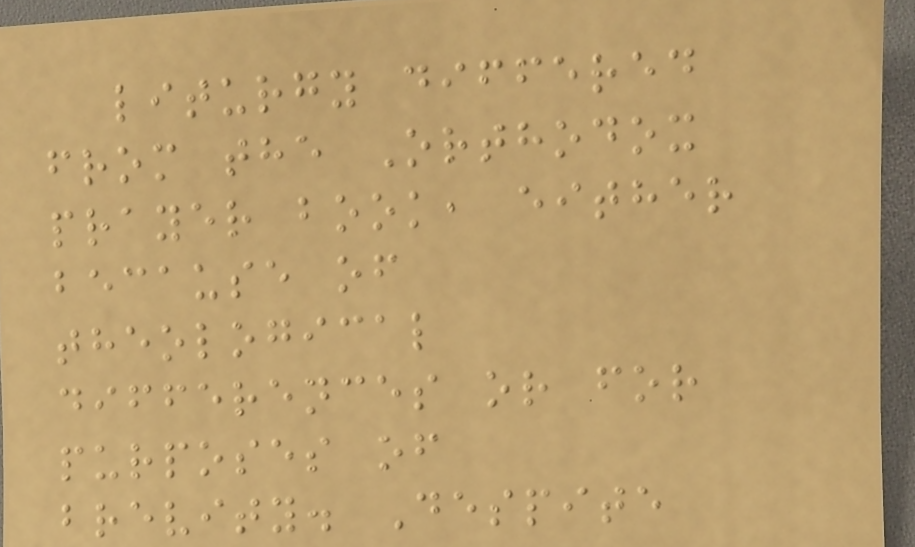liturgy differed
from the Orthodox
prayer book, either
because of
theological
differences or for
purposes of
brevity. Despite
